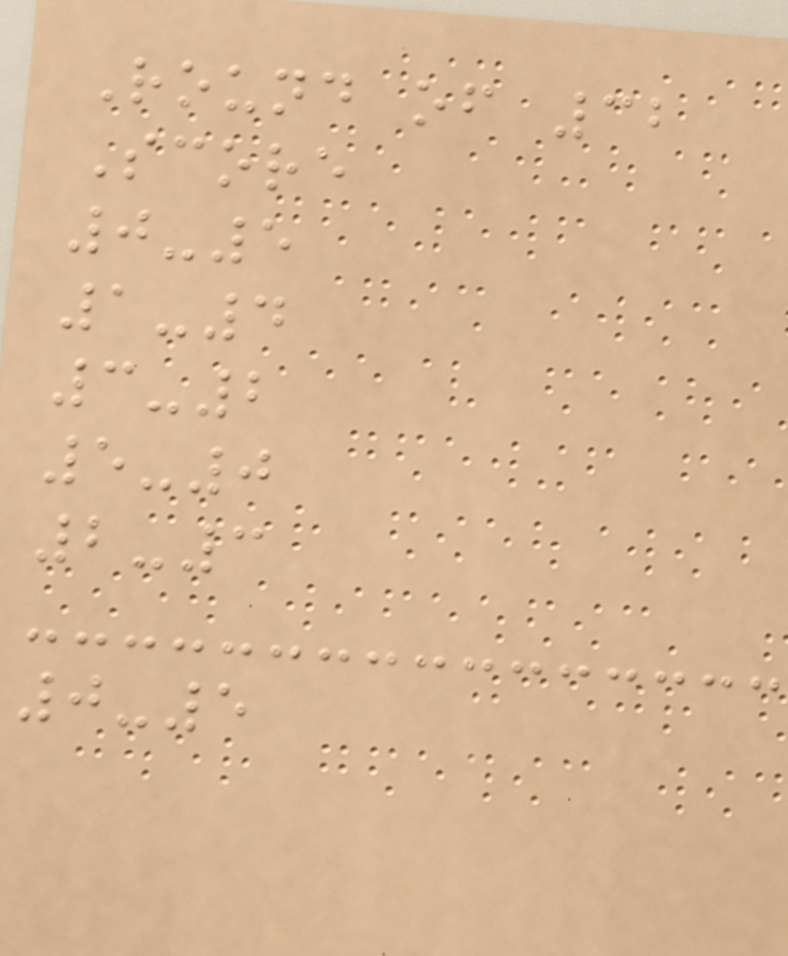Round of 32
Score
0-5
1-4
3-2
5-0
2-3
0-5
